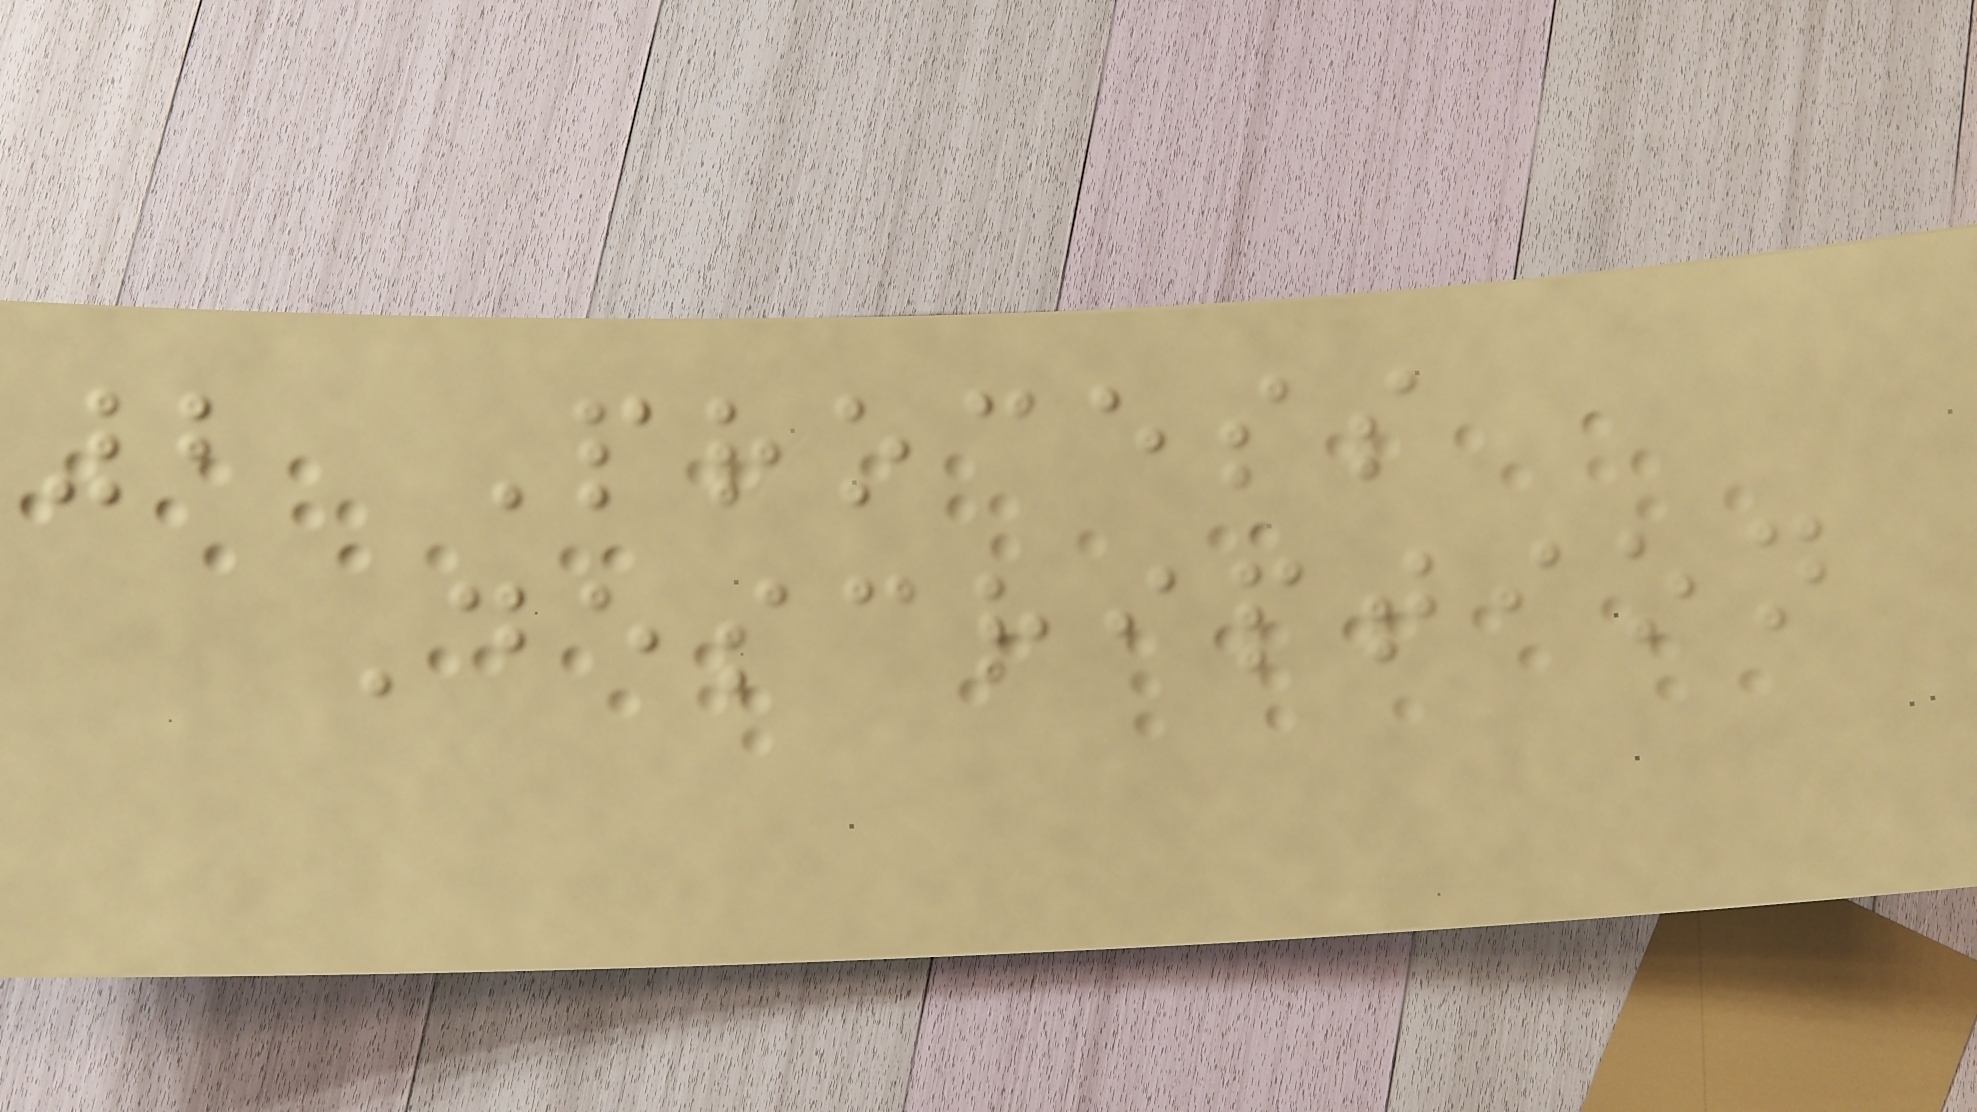2 Process
Description
